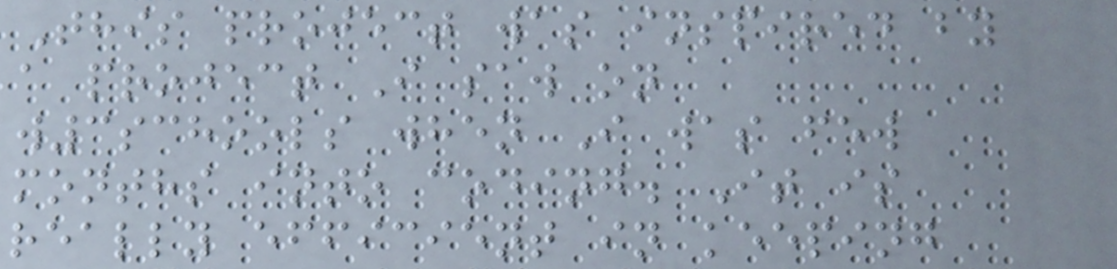This project was inspired by
a project I saw on
w3schools when I was few
months into coding. It is
really efficient in keeping
